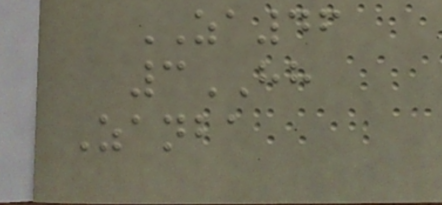ZA46
3HH
Zanba
